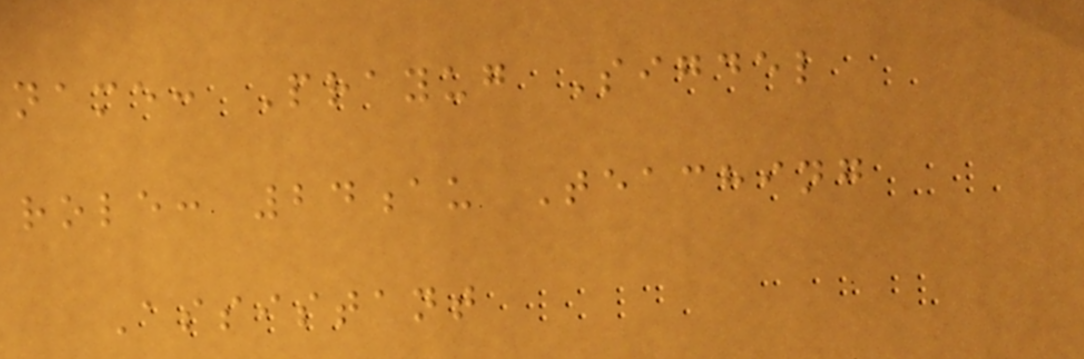name: Prayug Sigdel
role: 24au Teaching
Assistant
